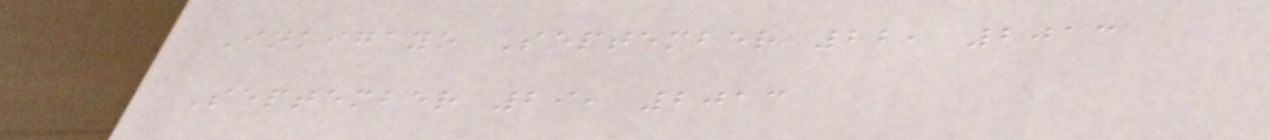Inkigayo September 22, 2013
September 29, 2013
